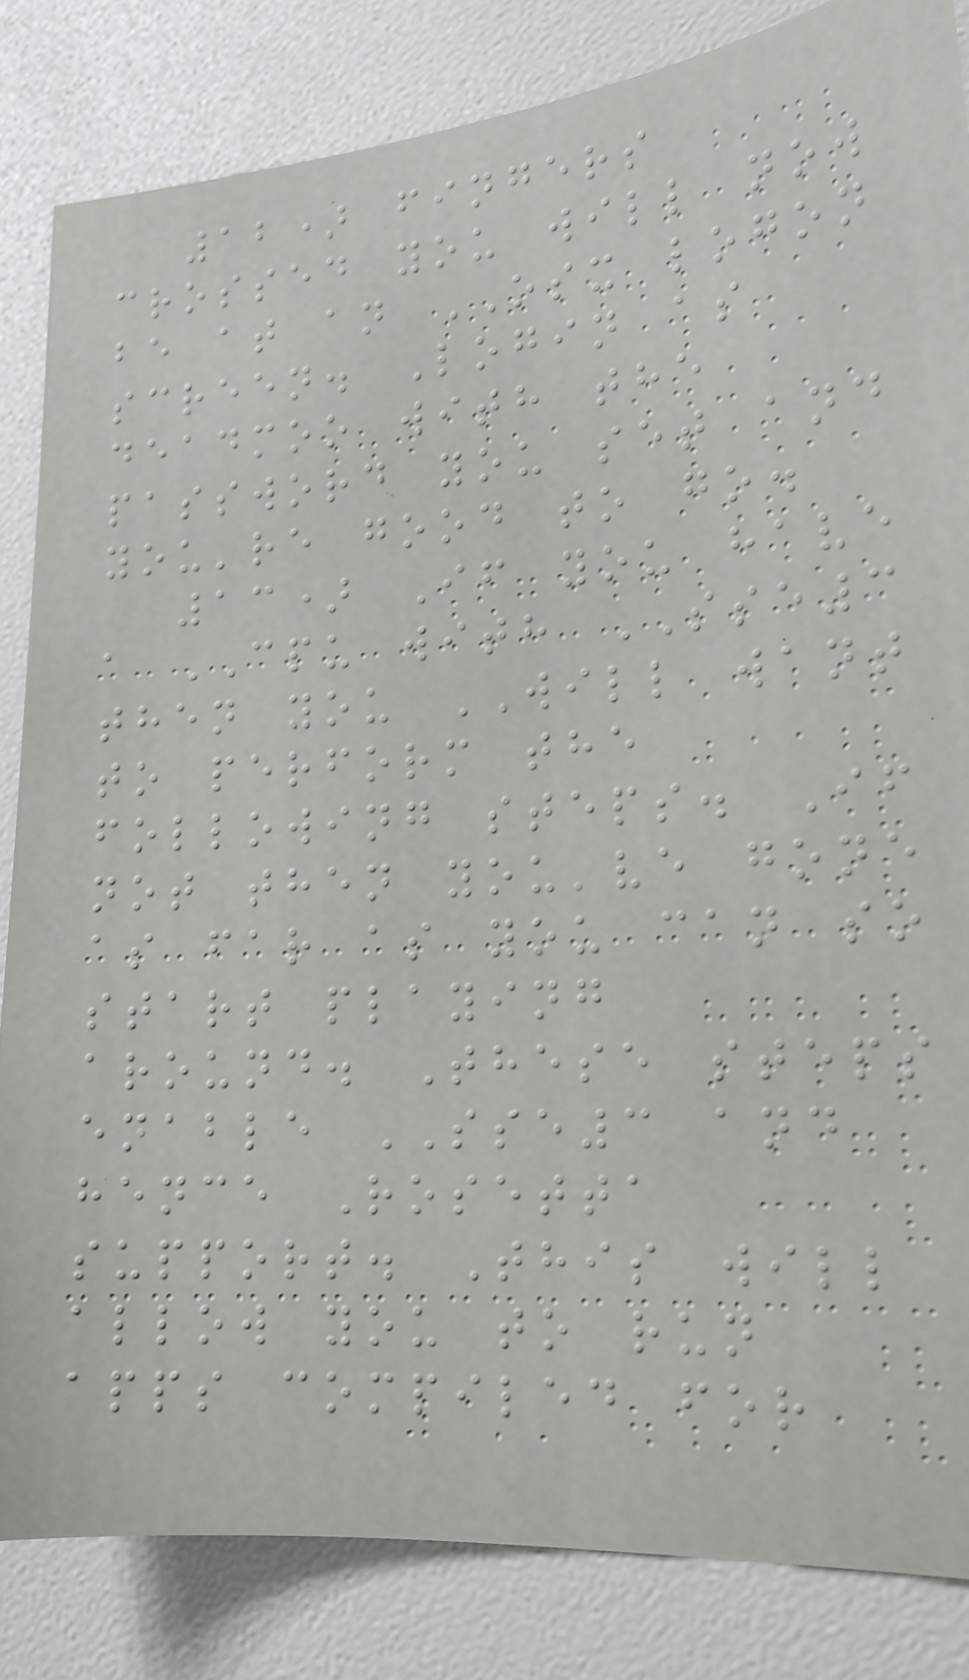12) fingers
crossed you will now
be at an OSX logon
screen. Login as
deadmoo with the
password you set and
you're good to go.
13) If you have
a CPU with SSE3
then you WILL want
to perform the
following steps. If
not then you've gone
as far as you can so
start playing
around. These steps
enable SSE3 and
hence Rosetta
support. This will
allow you to run
apps compiled for
